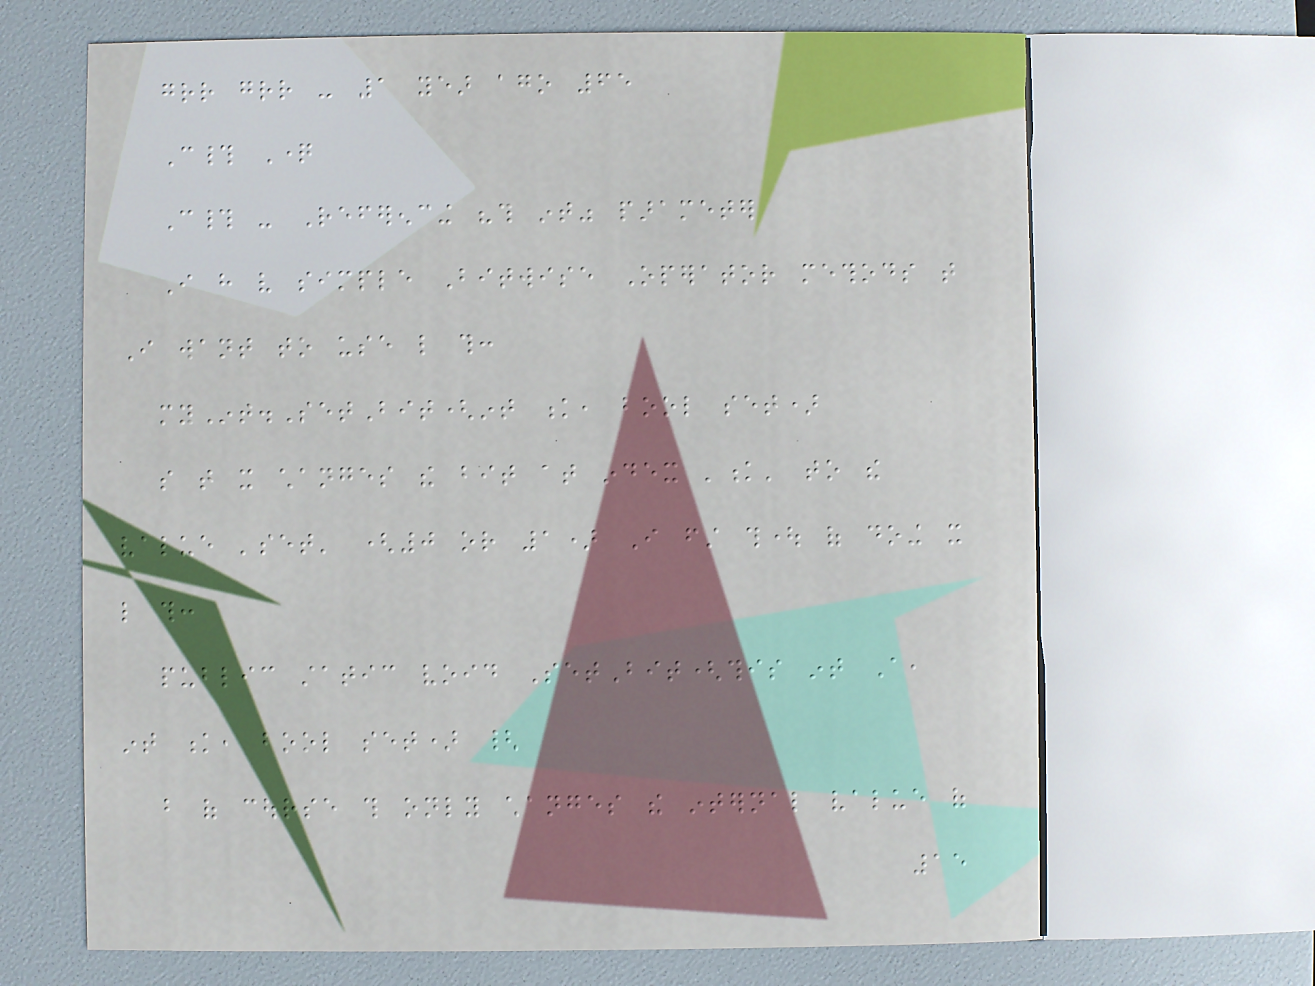grr grr - 1 year ago 65
C# Question
C# - Referencing "this int" parameter
I have very simple Bitwise Operator methods that
I want to use like this:
myInt.SetBit(int k, bool set)
so that it changes the bit at index 'k' to the
value 'set' (0 or 1) I first thought of doing it
like this:
public static void SetBit(this int A,
int k, bool set) {
but of course this only changes the internal value of
15
